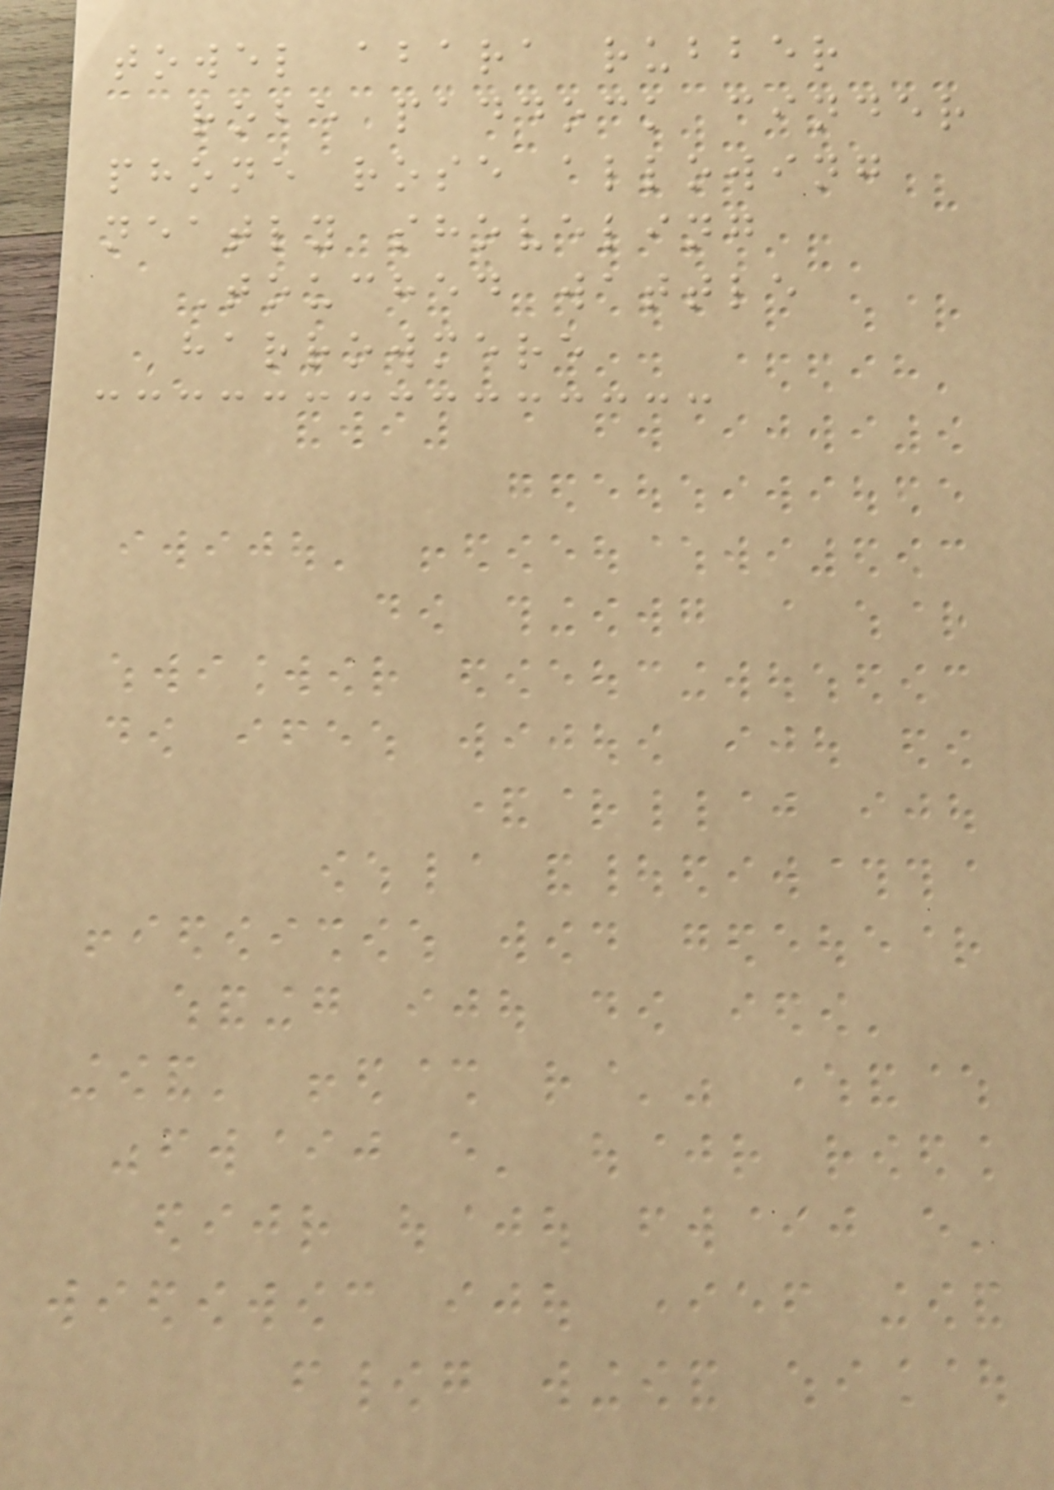towel abara rubber
robe paddock cinder
phone rose allowing
neatly shoveling
Touched wattle
harrowmere
